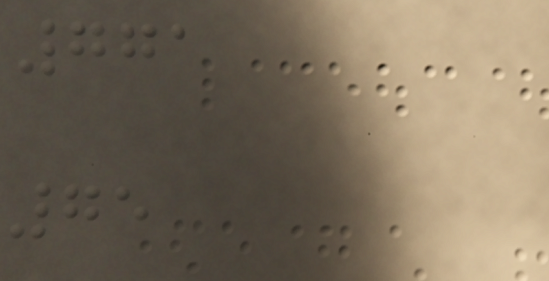771
75
